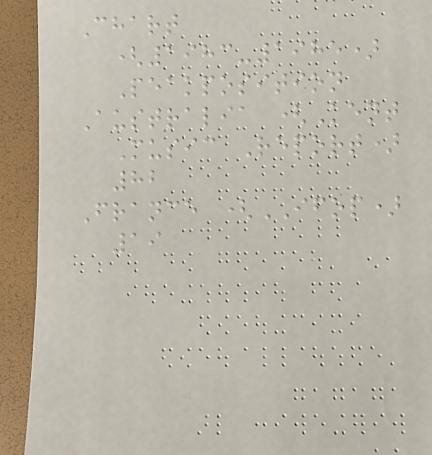Chart
(1983-1985)
Peakposition
Australia (Kent
Music Report)
82
France (IFOP)
19
